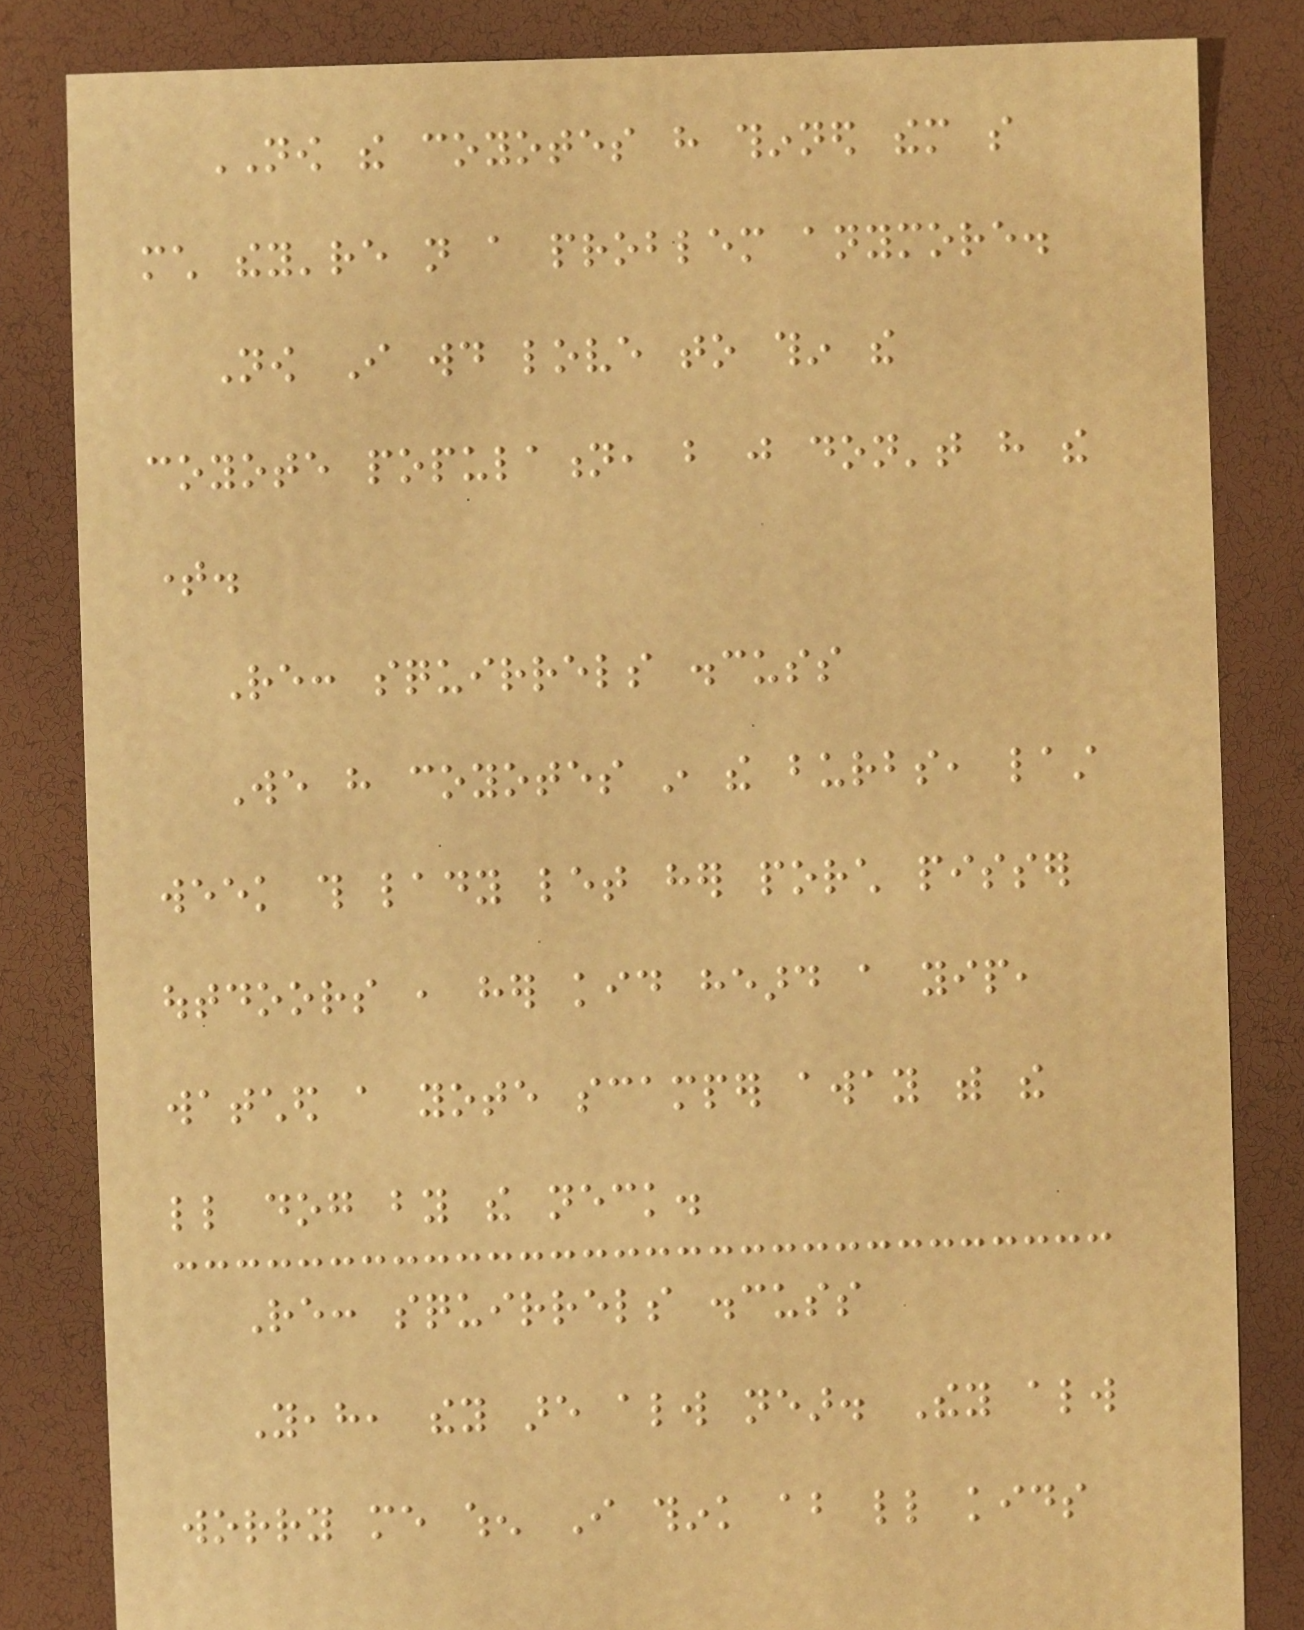NOW the coyotes have thinned them so
much they're not a problem anymore.
Now I would love to thin the
coyote population, but just don't have the
time.
Re: squirrels discuss
We have coyotes in the burbs, last
week this lady let her porch pisser
outdoors , her kid heard a yip,
watched a yote scamper away with the
little dog by the neck.
Re: squirrels discuss
Yeah, they are always near. They always
worry me when I think about little kids
